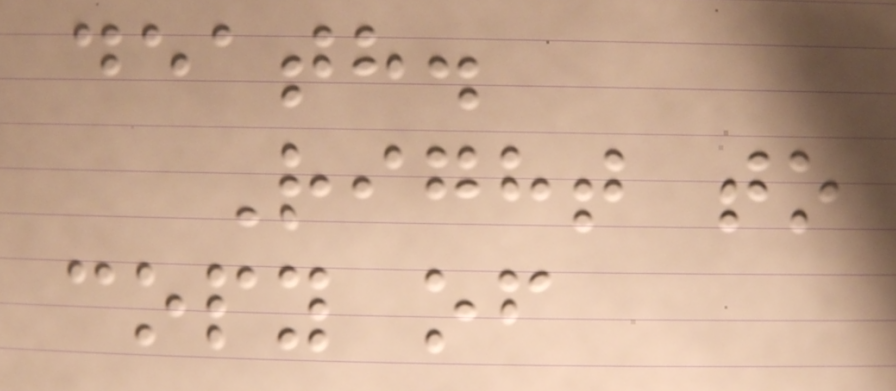death.
Right to
copy of
